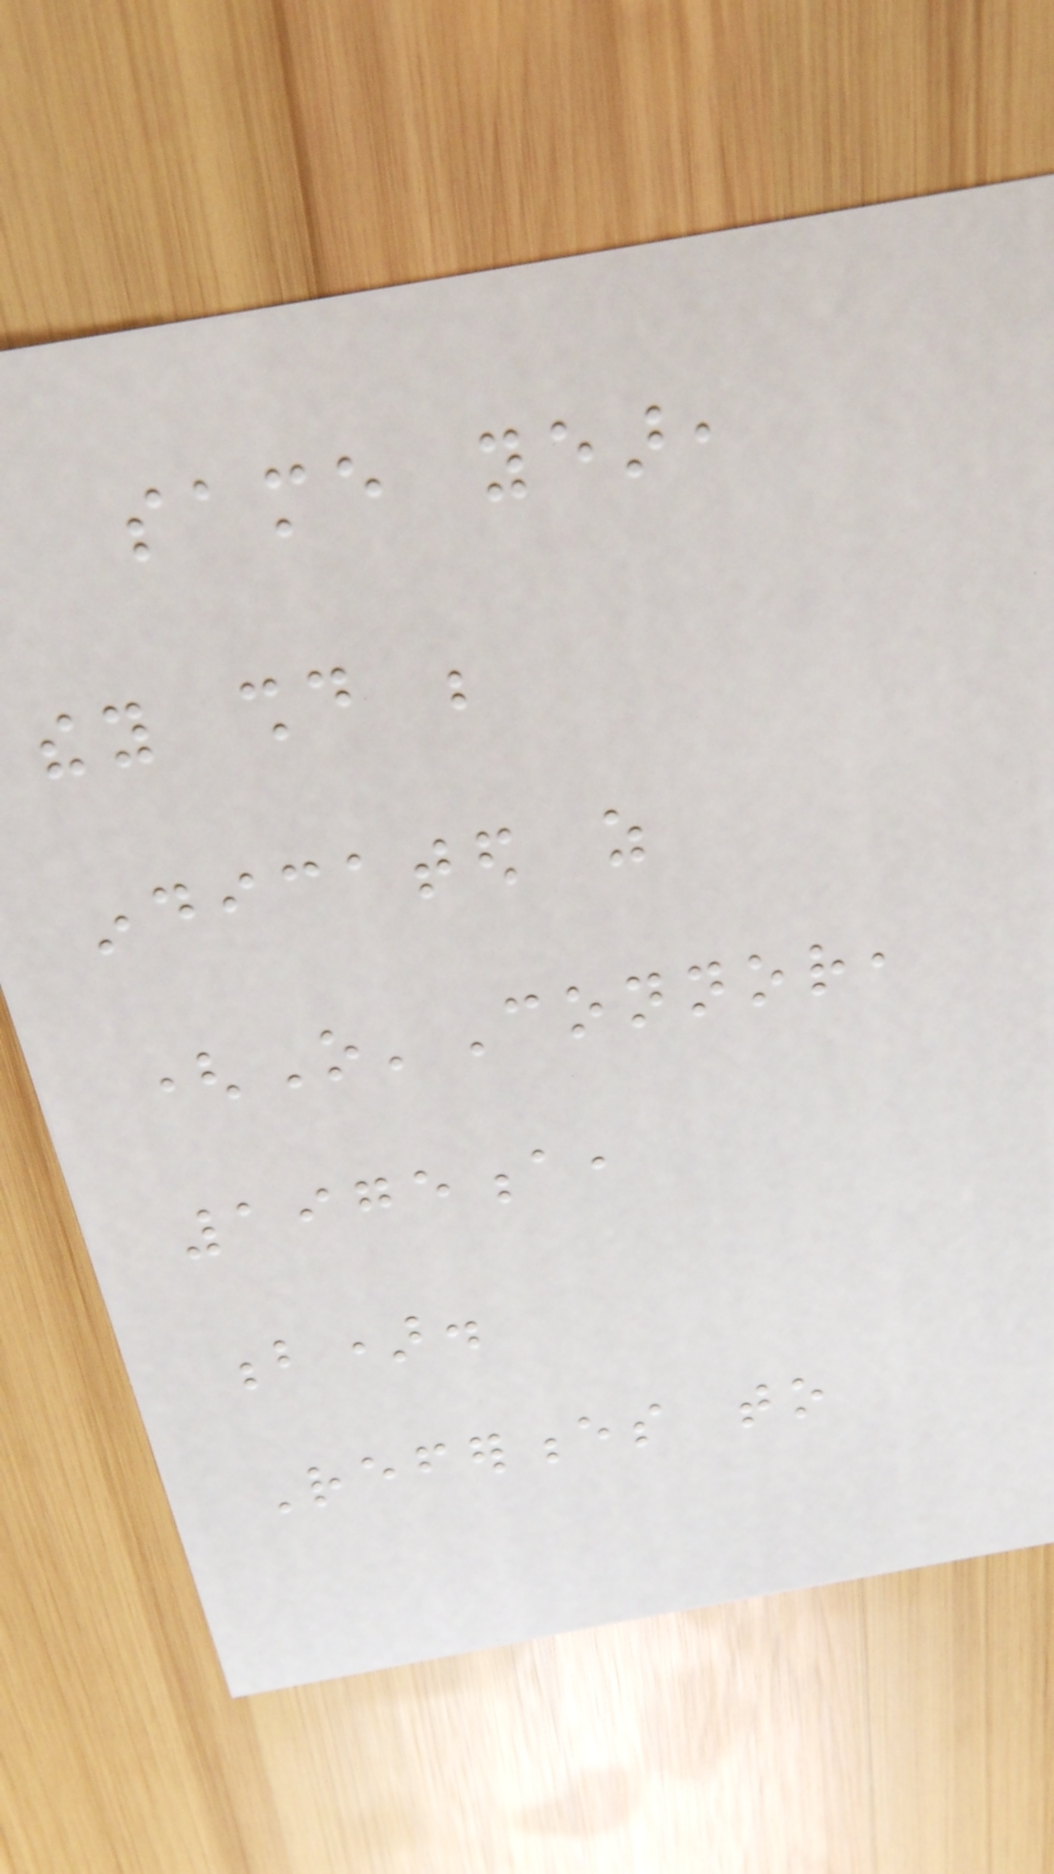same year,
they should be
indicated as
(O'Connor,
1975a,
b).
References to
